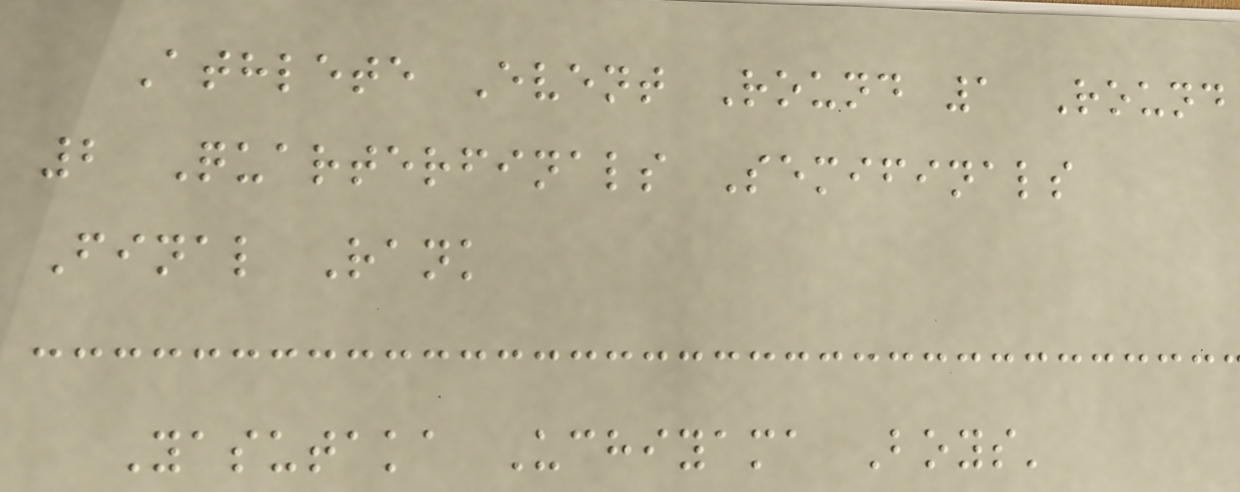Athlete Event Round 1 Round
2 Quarterfinals Semifinals
Final Rank
Yasutaka Uchiyama Boys'
